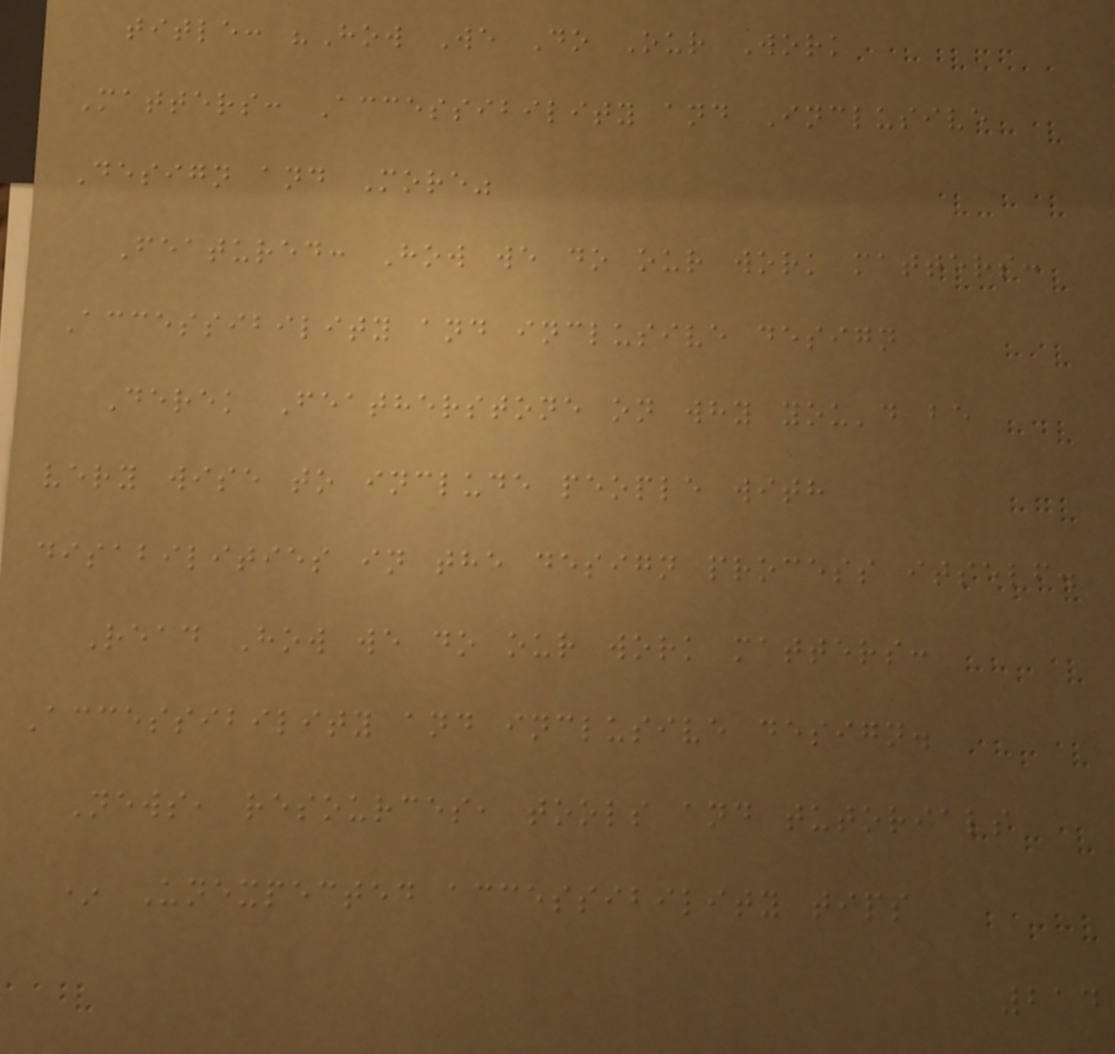title: "How We Do Our Work
Matters: Accessibility and Inclusive
Design and More"
Featured: How we do our work matters:
Accessibility and inclusive design
Derek Featherstone on why you'd be
very wise to include people with
disabilities in the design process itself.
Read How we do our work matters:
Accessibility and inclusive design.
News, resources, tools and tutorials
* Unexpected accessibility tips
214
